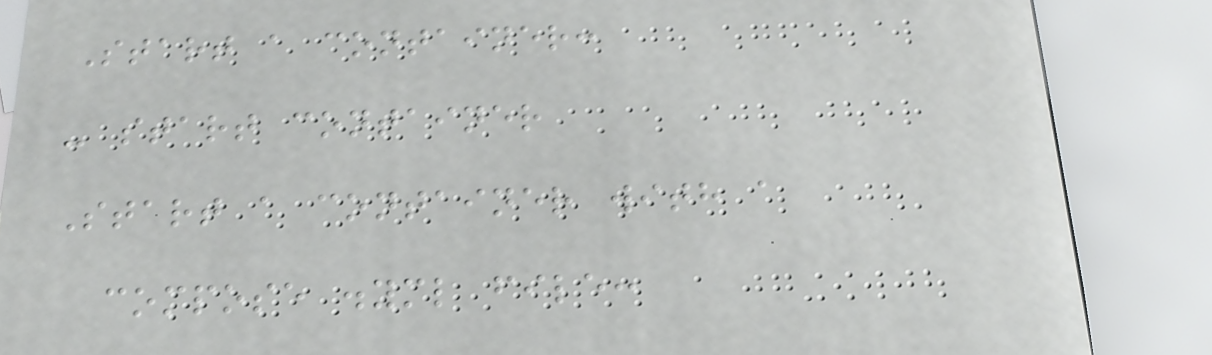Start a container:
- start container
Start a container with a
compose .yml file:
